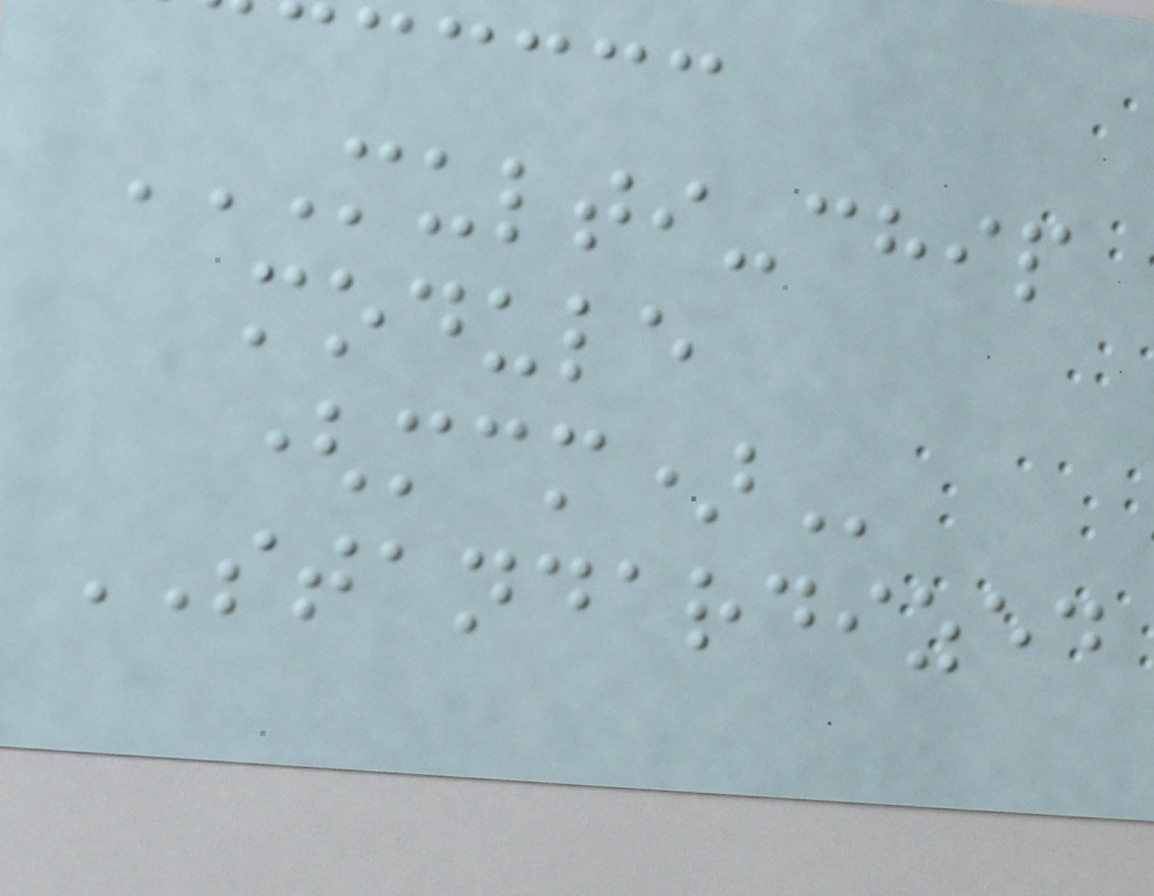MULTI-CHIP
MODULE
(MCM)
STANDARDIZED
